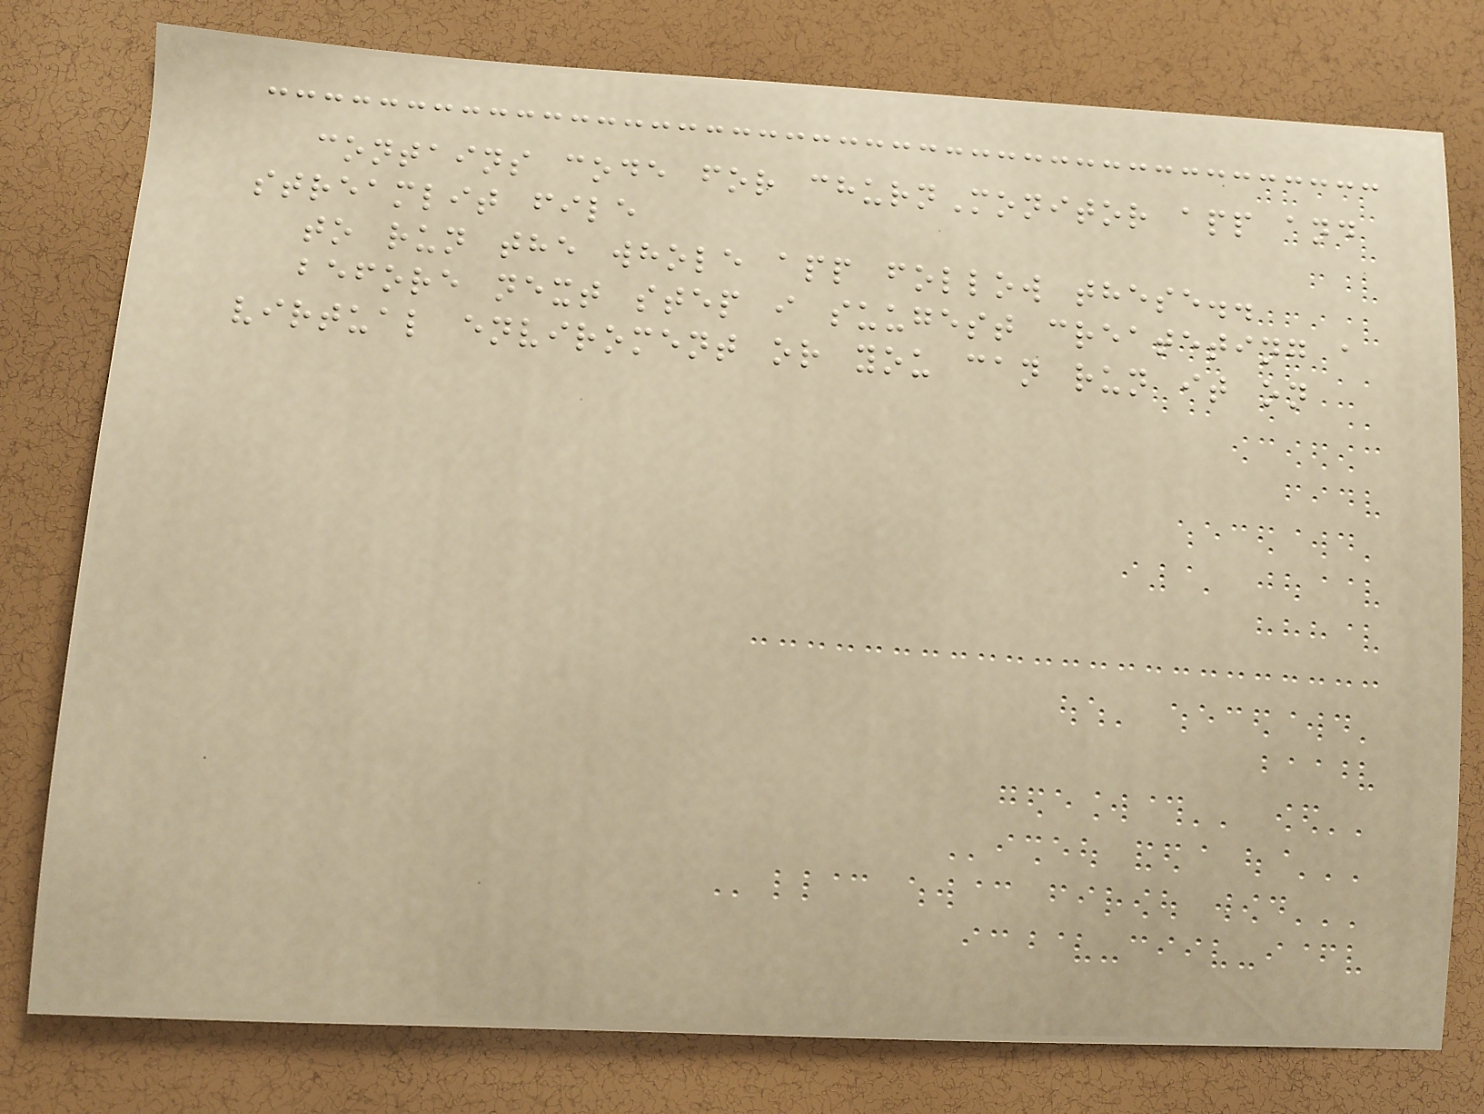contains code for churnMonitor app and
streamlit file
to run the whole app follow these..
before next step i suugest createting a
virtual enviroment or you can run it on
